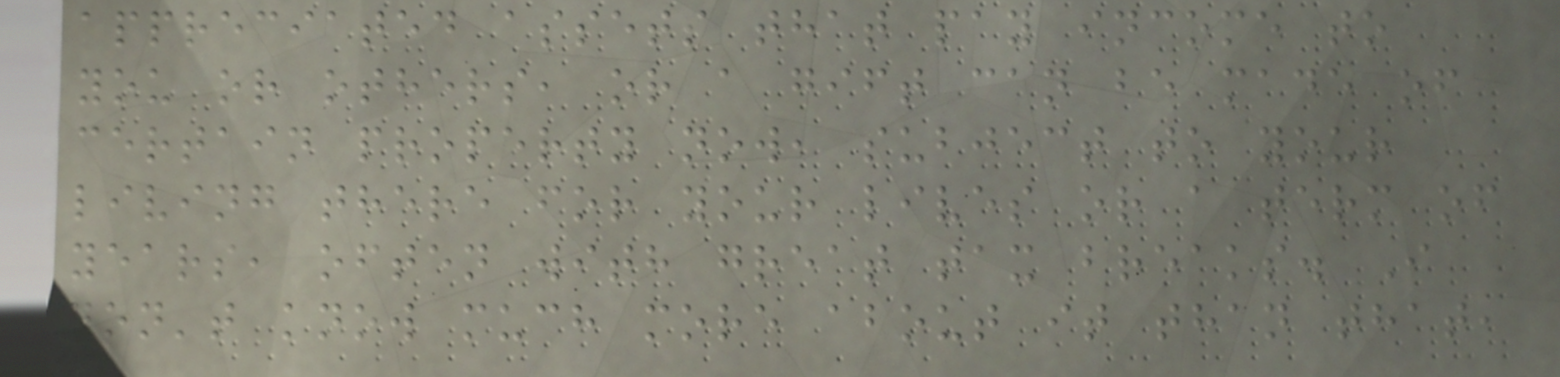appreciated assets that pay income to
you or others, or a gift can be made of
certain property now, subject to your
living there for your lives or a term of
years, often with great tax breaks. I
don't know much more about it than that,
